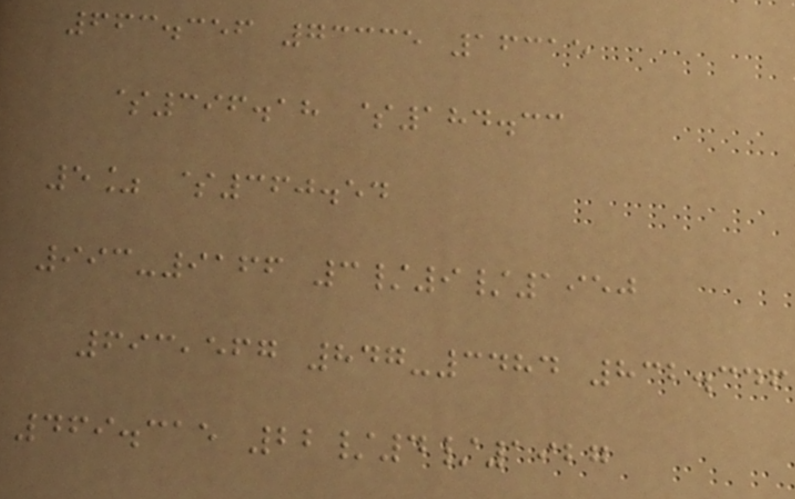663.356 73335 16315
$396.18 $184.33
5% $360.54
993-9166 3/9/1950
693,567 847-3484 832.346
469.315 22/4/1927
